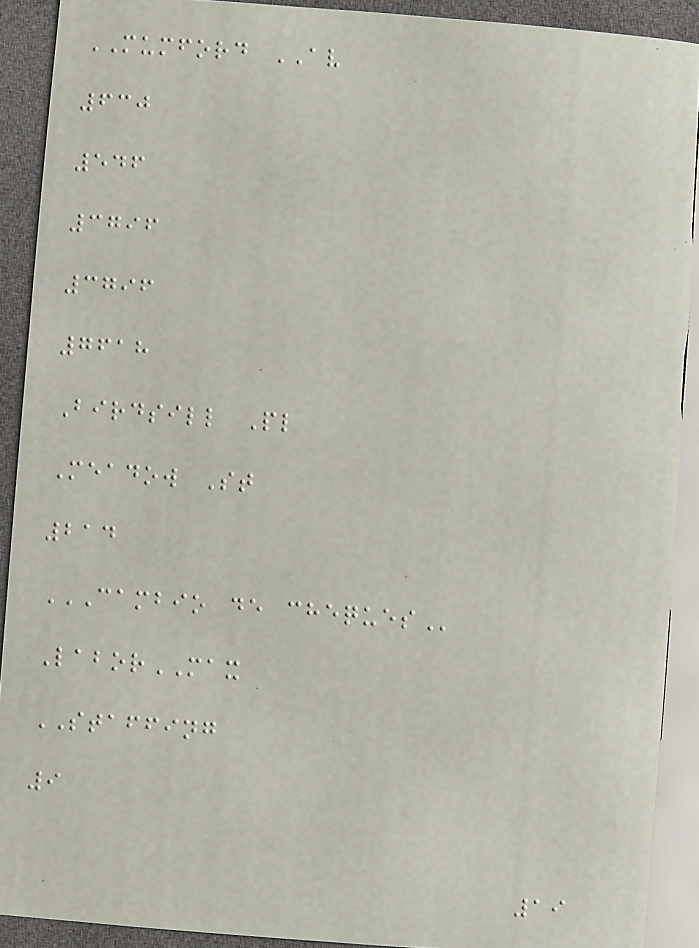MUMFORD AV
630
546
3796
3796
7618
Birdsill Pl
Meadow St
214
CAMBIO DE CHEQUES
LaborMAX
STAFFING
9
19
